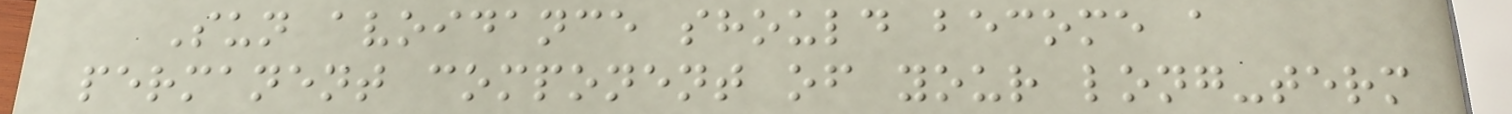Sun avoidance should become a
permanent component of your long-term
